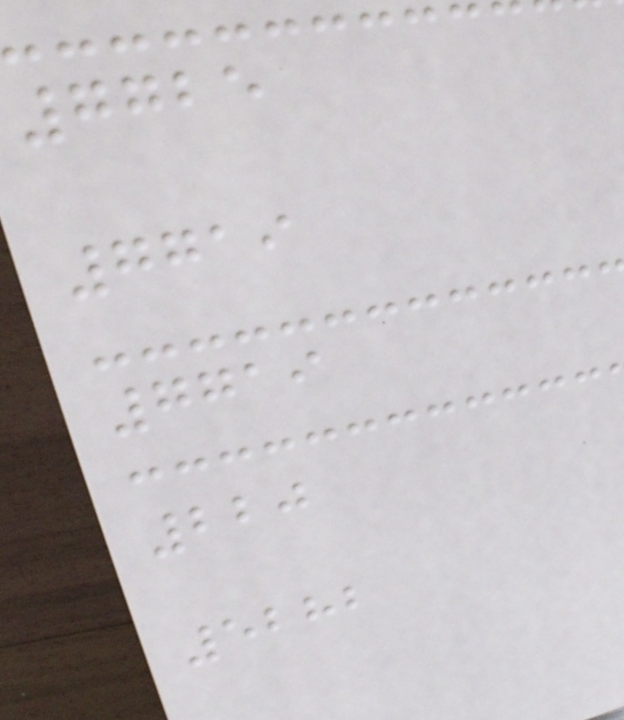7725
7719
7719
220
5282
